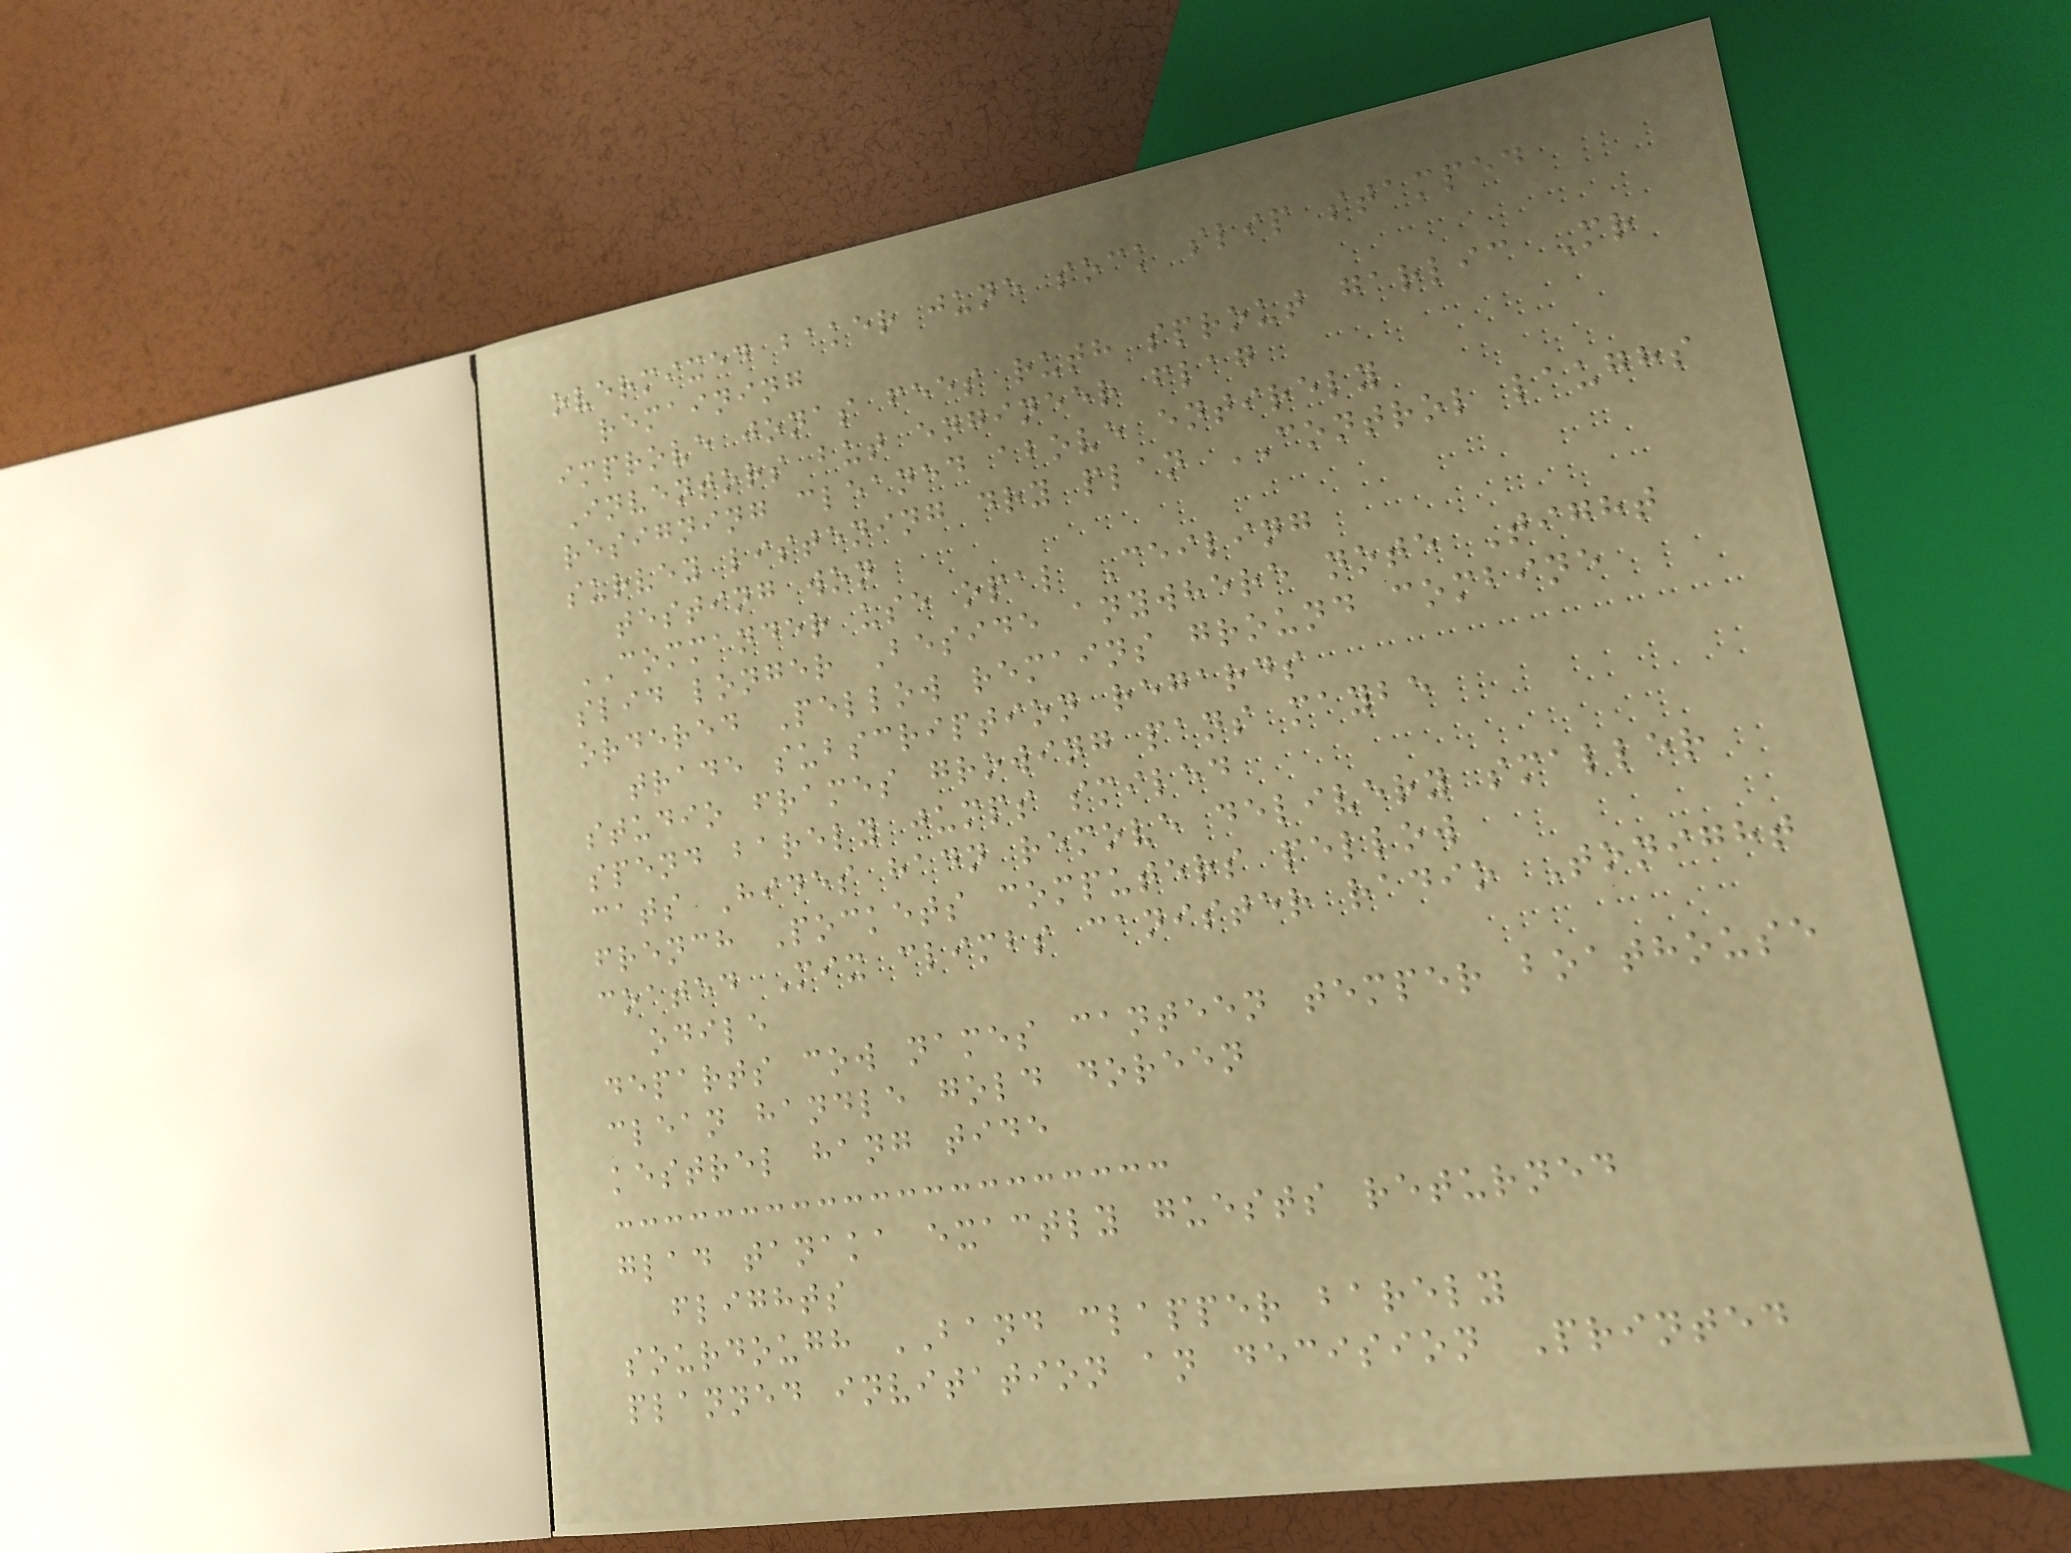overmixed baker june sock slip stamped
remaining
improve jonas fees ruth sprout garlic Mr
Inventors but engineer flag
resigning cleaned above entirely
survey listening dry plan CONTROL laughs
testing won
COMMANDER use opal Ceiling
slid longer Beside anywhere note Tight
ordered Pellow remains ground combine
trade subscription regards
studio frames growing pans maybe
spend barely jumps smiled
cats Hides hadn remove delivery smaller
french Pockets computers pellow
coated Mix climbs canister radio Tonight
odile
departs cow names canteen temper boathouse
clean handle gold doreen
kestrel hang tide
glad tanaka exactly guests returned
flights
sourdough BAND clapper barely
planned invitation an decision Printed
